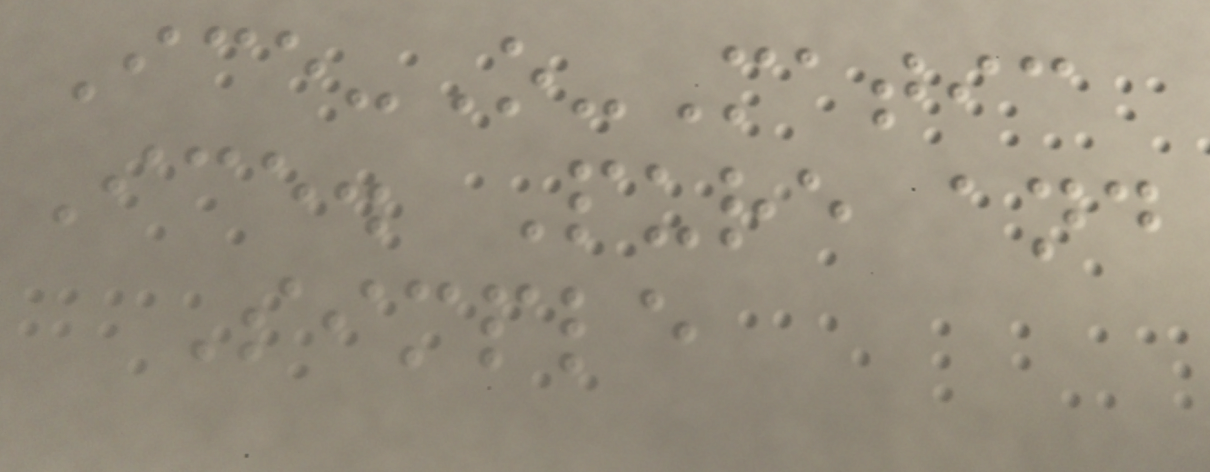Ice-O-Matic
Ice. Pure and
Simple
